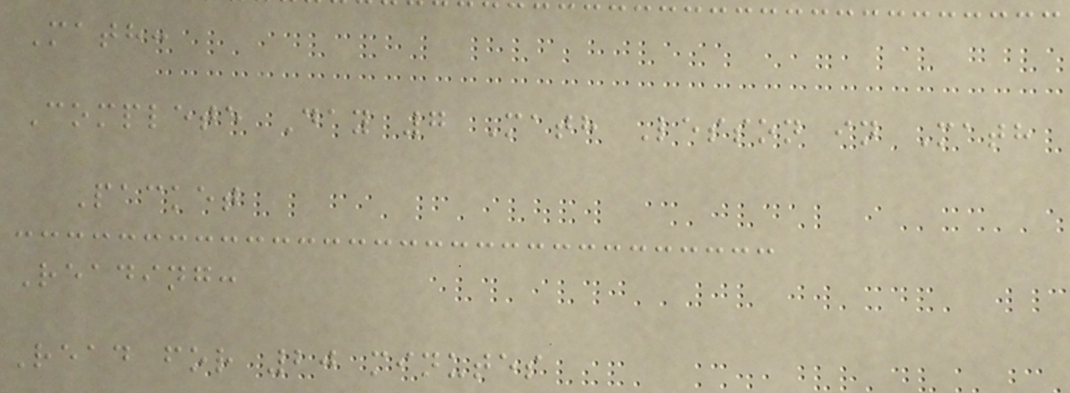Math:
Complete Day 7 Math Lesson in Math
Packet
Reading:
Read for 20 minutes
